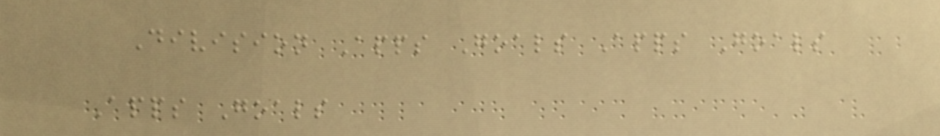Division Apps Goals Apps Goals
Apps Goals
